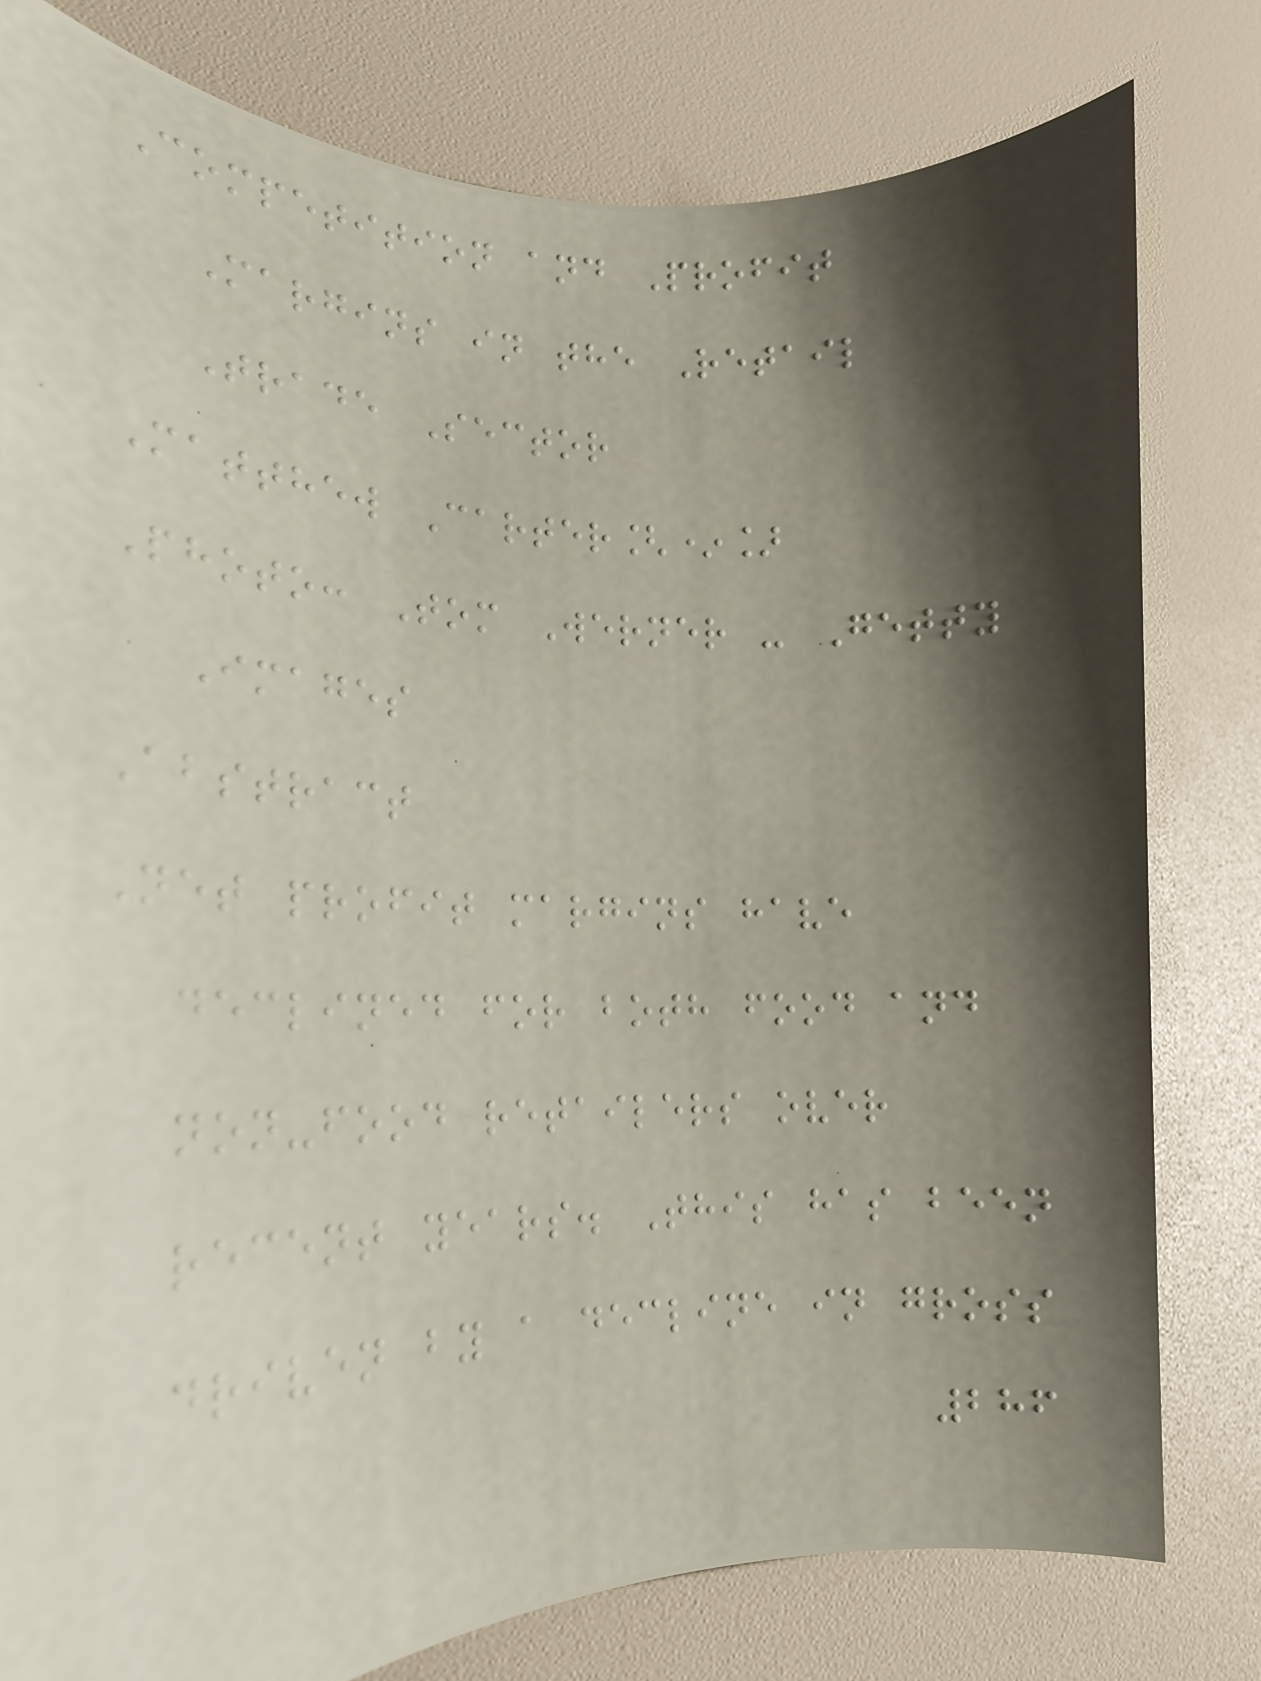Competition and Profit
Margins in the Retail
Trade Sector
Matthew Carter[*]
Photo: Tom Werner - Getty
Images
Abstract
Net profit margins have
declined for both food and
non-food retailers over
recent years. This has been
driven by a decline in gross
286
